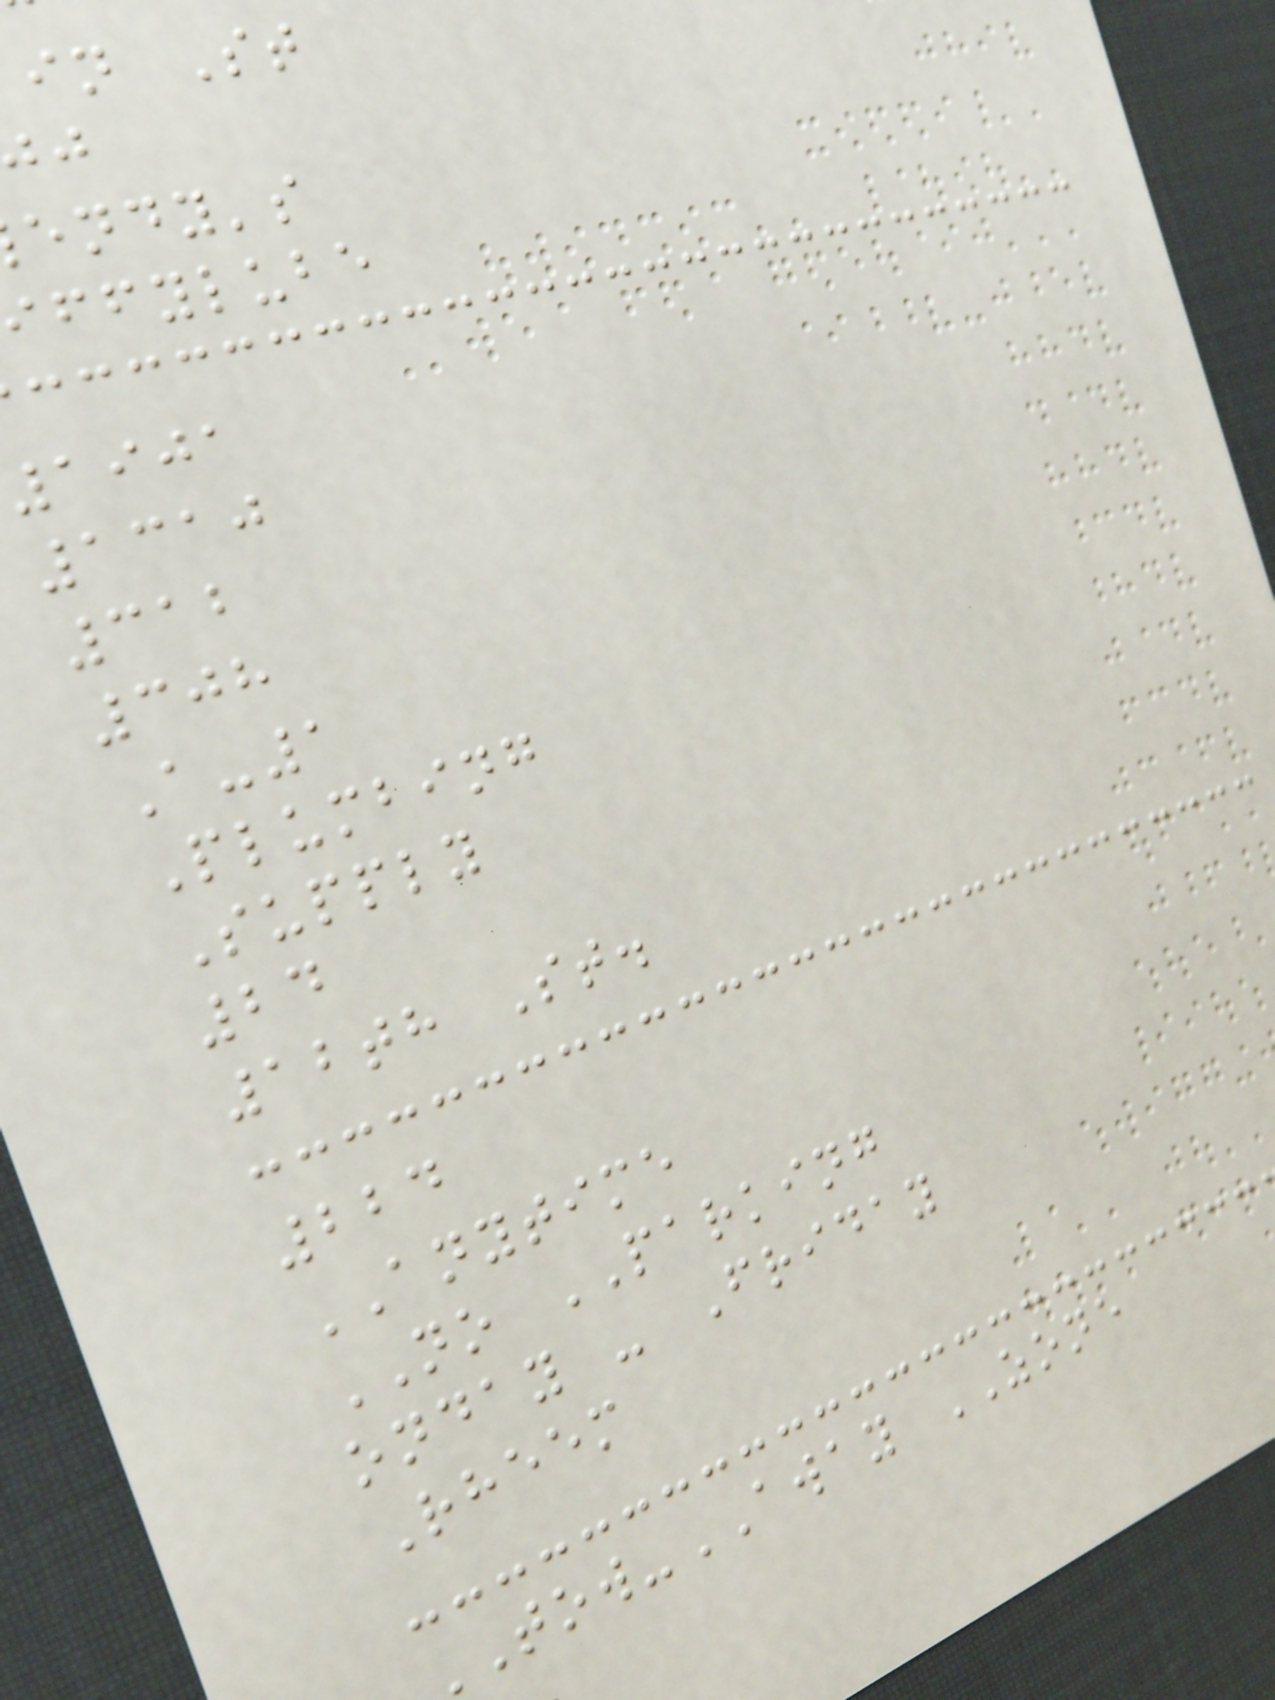in St
endy's
ffylube
1901
1310
312
308
A-1
Plumbing
Supply
24
12th St.
224
ANYTIME
NO PARKING
onday - Friday
Rheem
-AWAY ZONE
